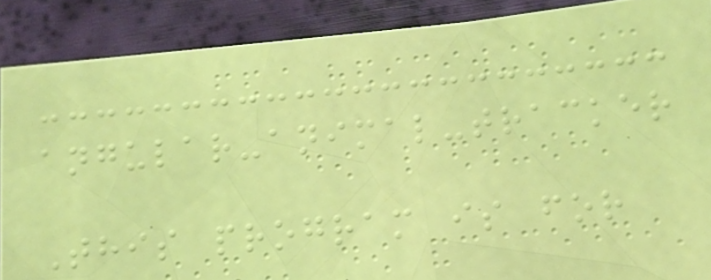angular-animal-tracker
This program is for
